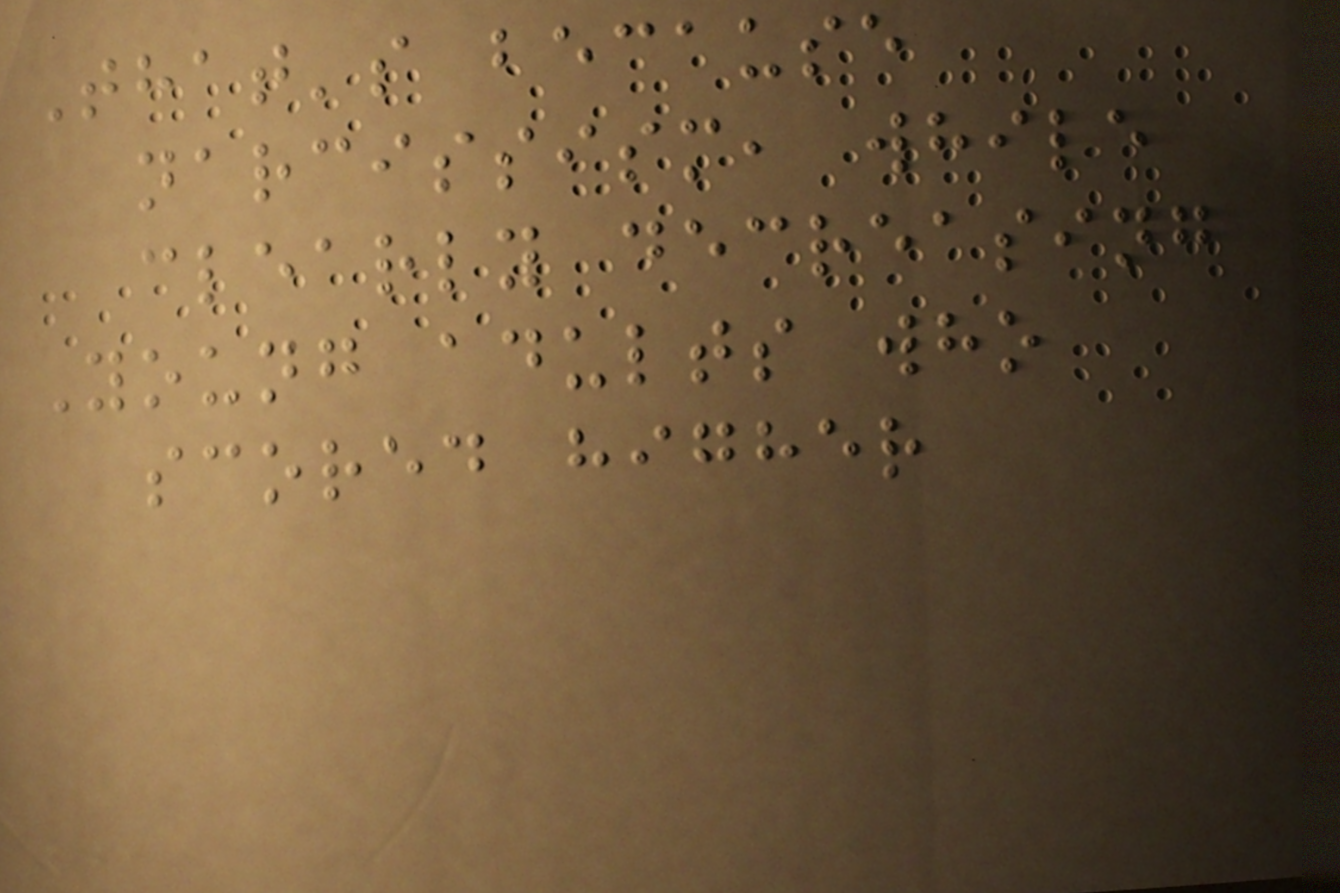That's because
narcissism, while
clearly decreasing
Young adults who
scored higher
